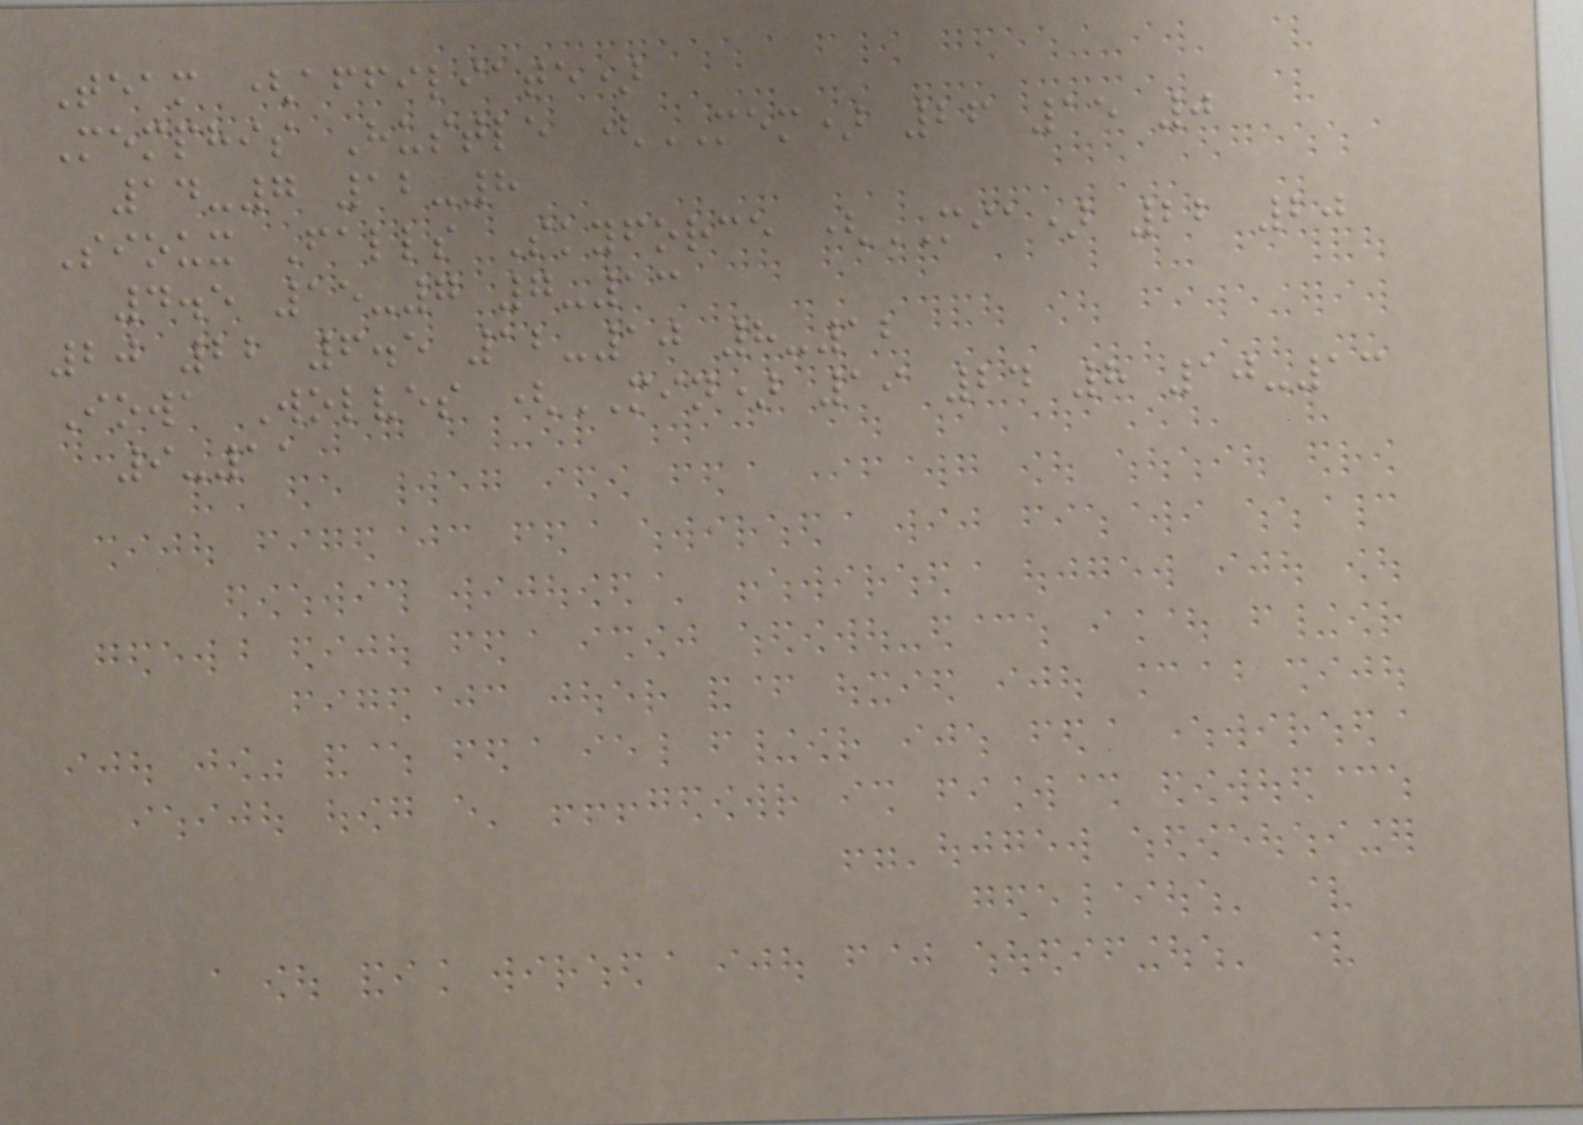Team (affiliate)
Memphis Hustle (MEM) 26 15 0
14-7 12-8
Sioux Falls Skyforce (MIA) 22 20
4.5 15-7 7-13
20 22 6.5 12-10 8-12
Iowa Wolves (MIN) 19 24 8 10-13
9-11
